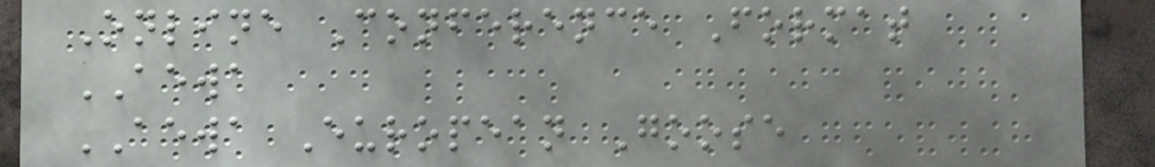Online Conference Format
AEWA
AEWA European Goose
